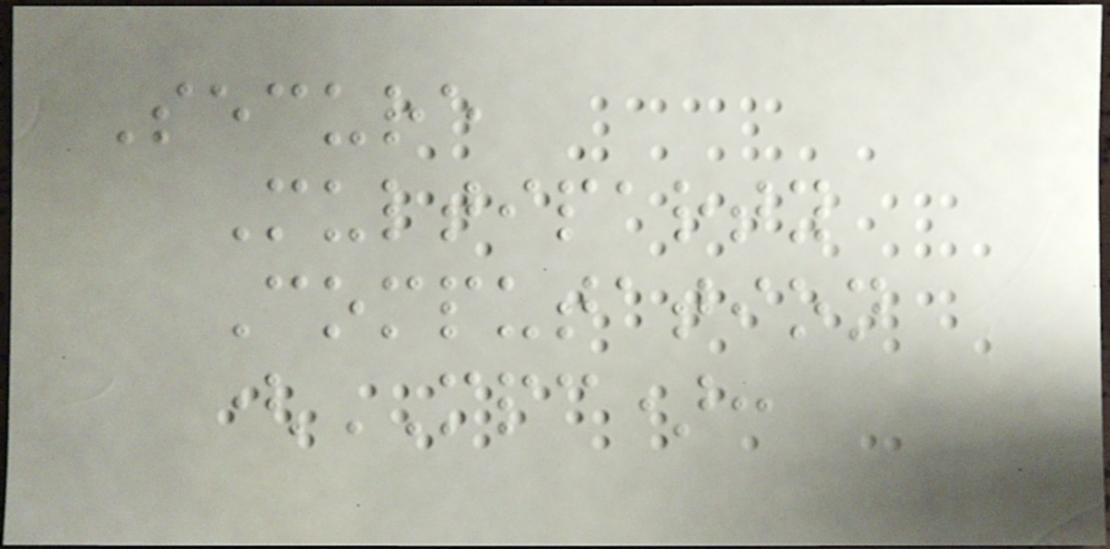Secure
Multiparty
Computation
(MPC):
